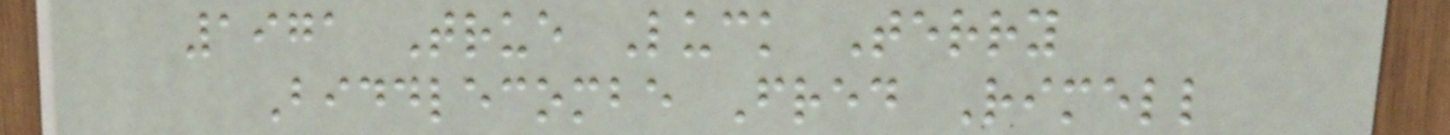1971 True Luck Terry
Biddlecombe Fred Rimell
